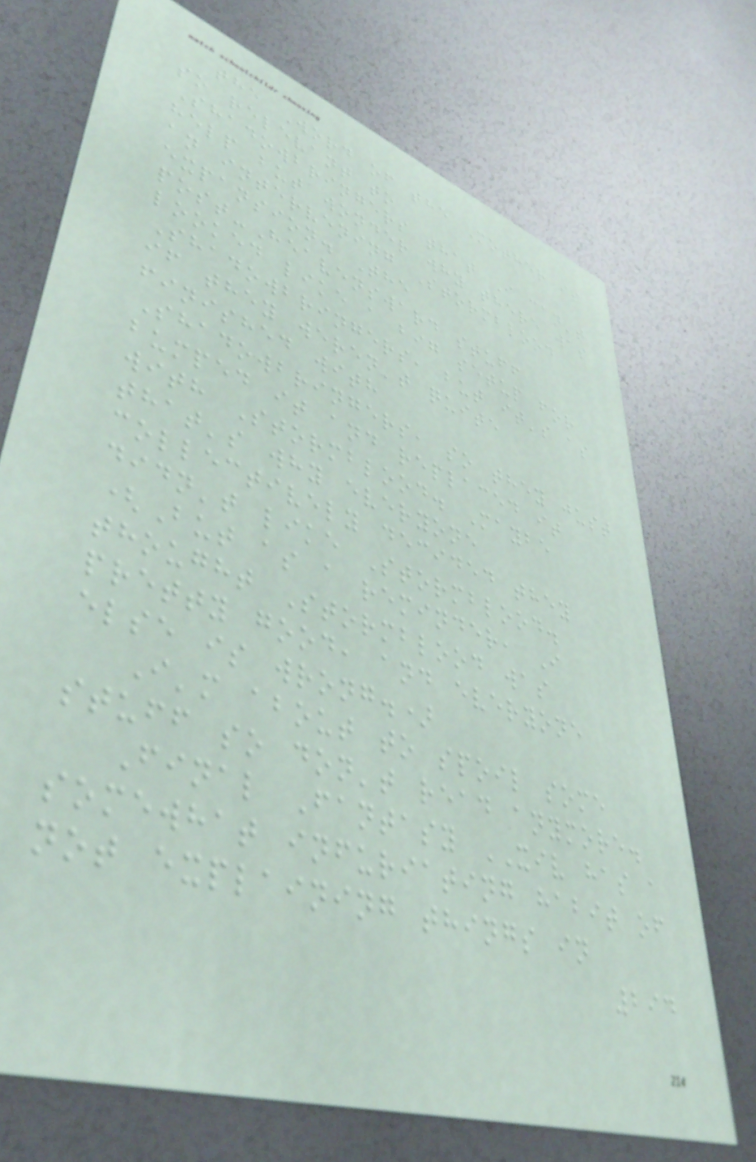the Word of the Mother is
so relevant to
Shadowbringers that I can't
help but wonder why there was
an intervening Stormblood
expansion. The
post-Heavensward stuff
looked like a big setup for
Shadowbringers, but it's as
if they weren't quite
finished with
Shadowbringers, so they just
bumped it and replaced it
with Stormblood. Maybe
that's why everyone
collectively decided they
didn't like Stormblood.
(But as a reminder, I
thought Stormblood was
pretty good, and everyone
else is wrong.)
I'm about to spoil some
stuff so don't read anymore.
Final Fantasy XIV has a
somewhat infuriating habit of
not explaining things in
294
